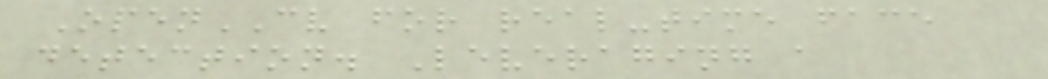OpenCV for real-time face
detection. Leveraging a
